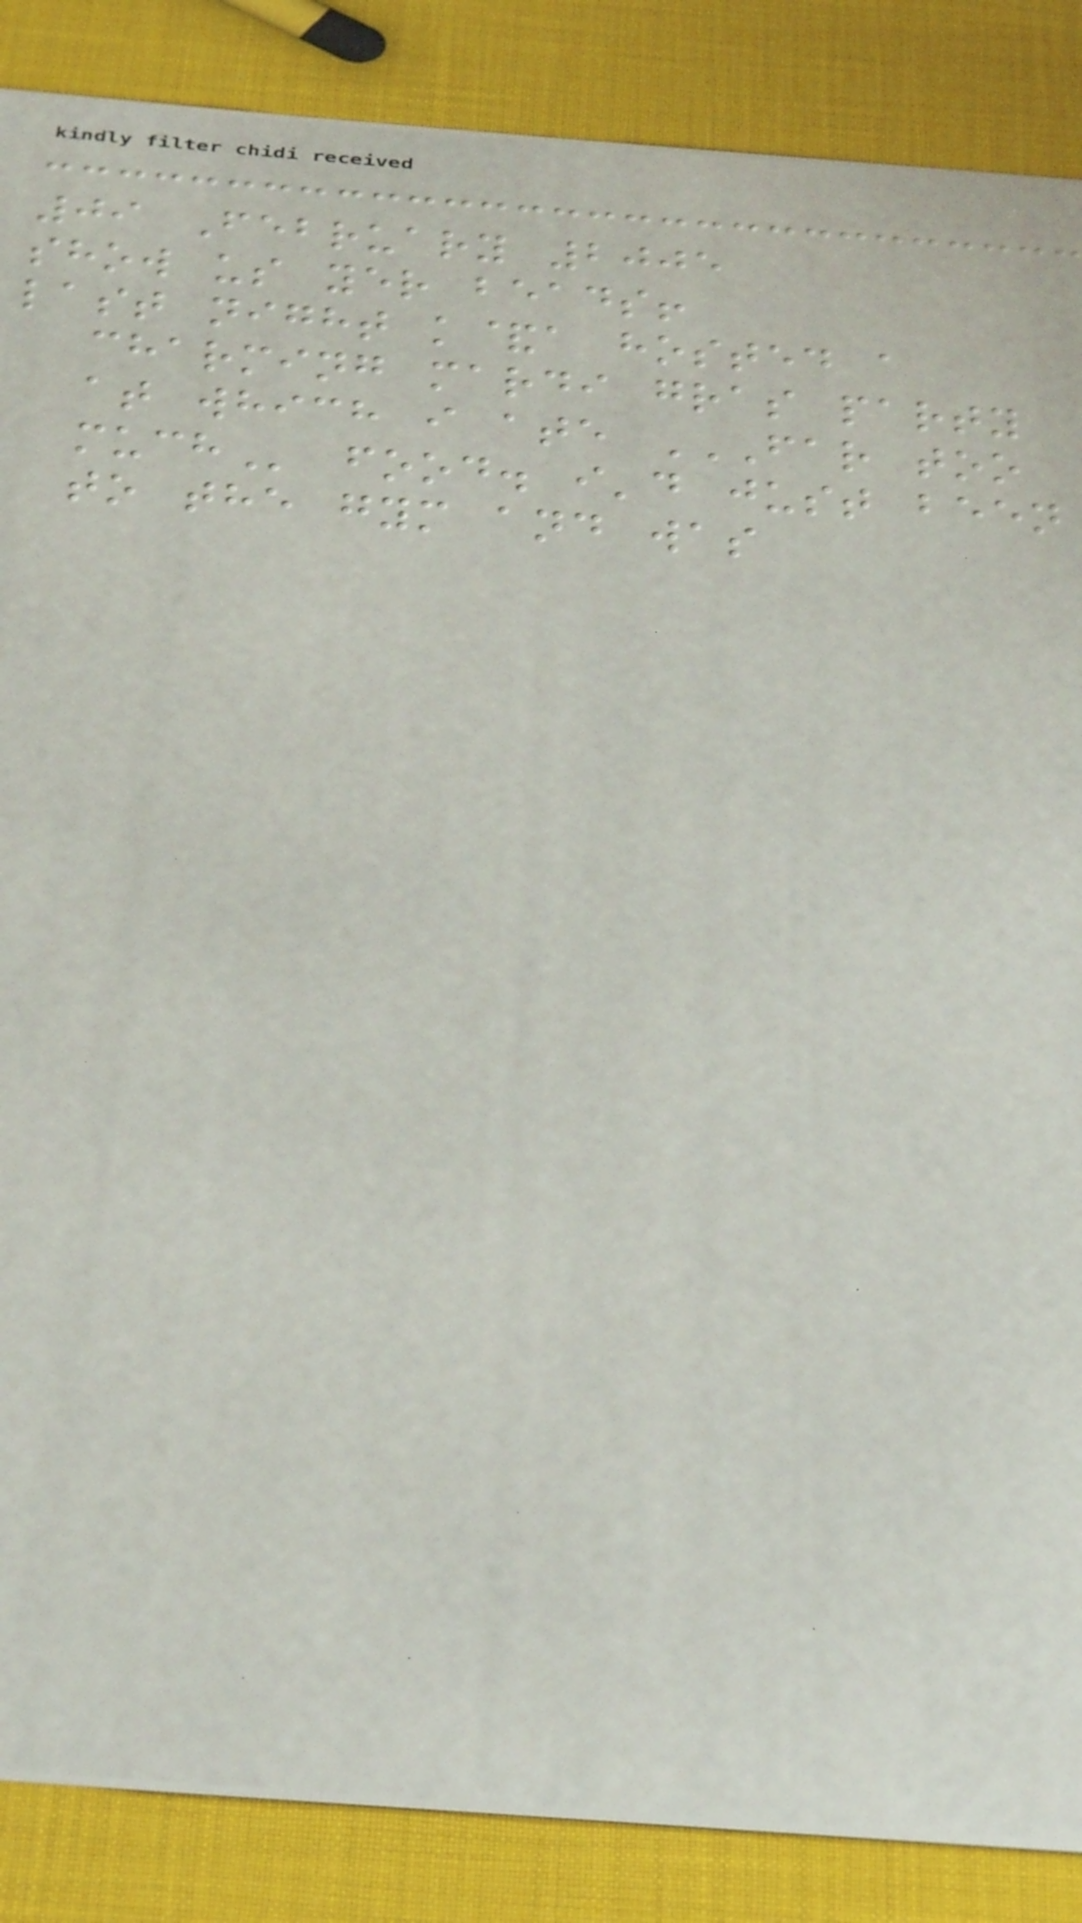09 February 2005
show us yer beads!
last night k&a hosted a
charming mardi gras party
at which i ate FAR TOO
food. i'd just been
to the gym and was
